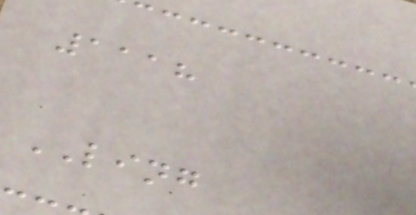1118
LING
